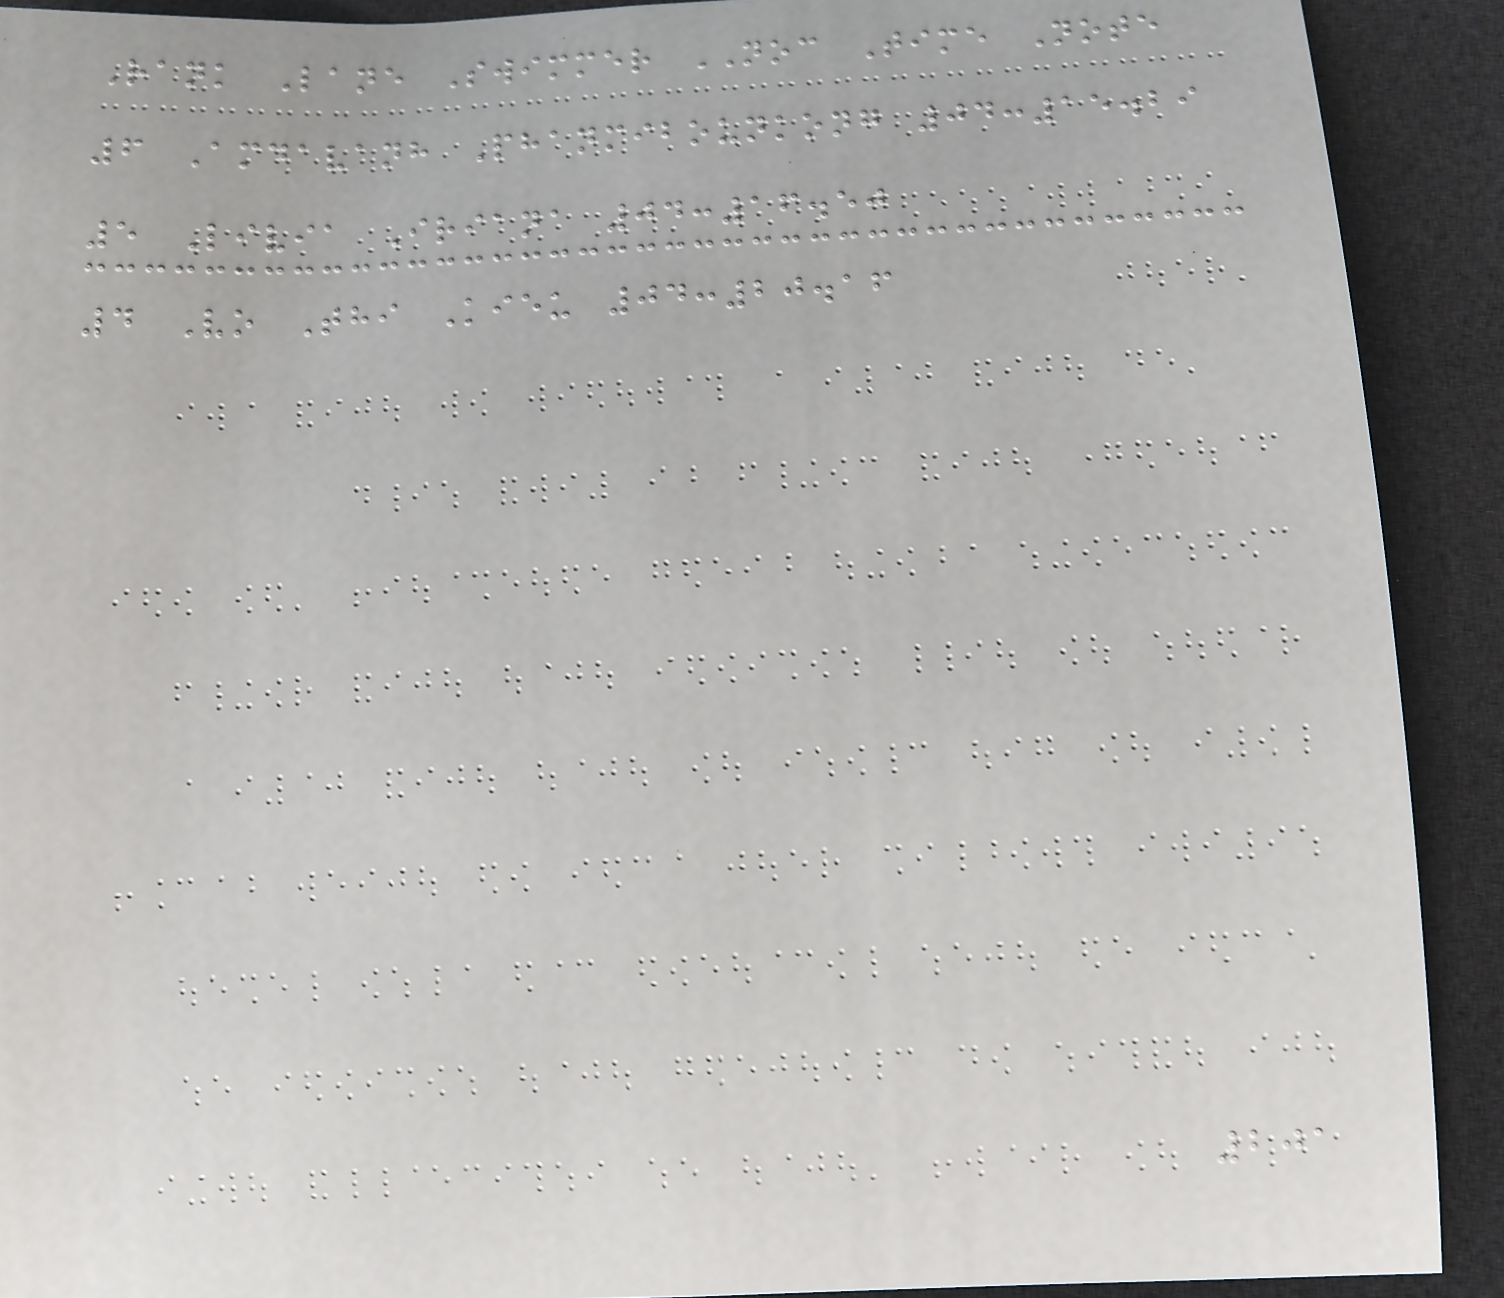Rank Lane Swimmer NOC Time Note
6 Amdavanh Phanmibounkong 04:15.29
5 Livia Iriana 04:16.50
4 Vo Thi Kieu 04:20.16
201
